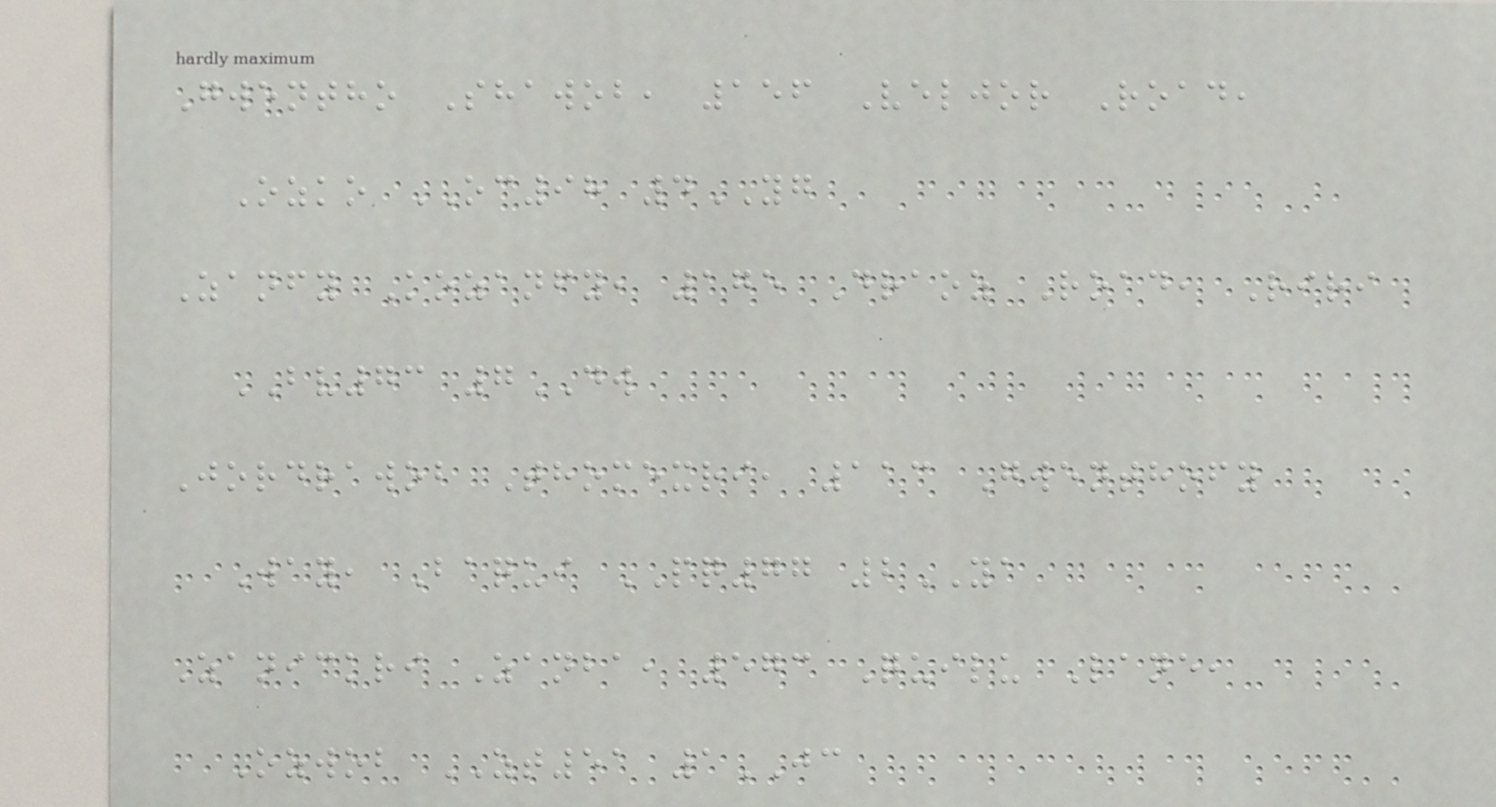Gwentho Shawob, 156 Veljor Road,
Ozko OC98 4YG
Zanfy Kozanfy, 175 Draoz Road, Riri
BV73 7DW
Jordrawob Thomexri, 113 Gwenthofy
Way, Baqui PQ77 2YA
Zanickri Zanba, 573 Quilu Lane,
Ozwob ZT51 1JC
